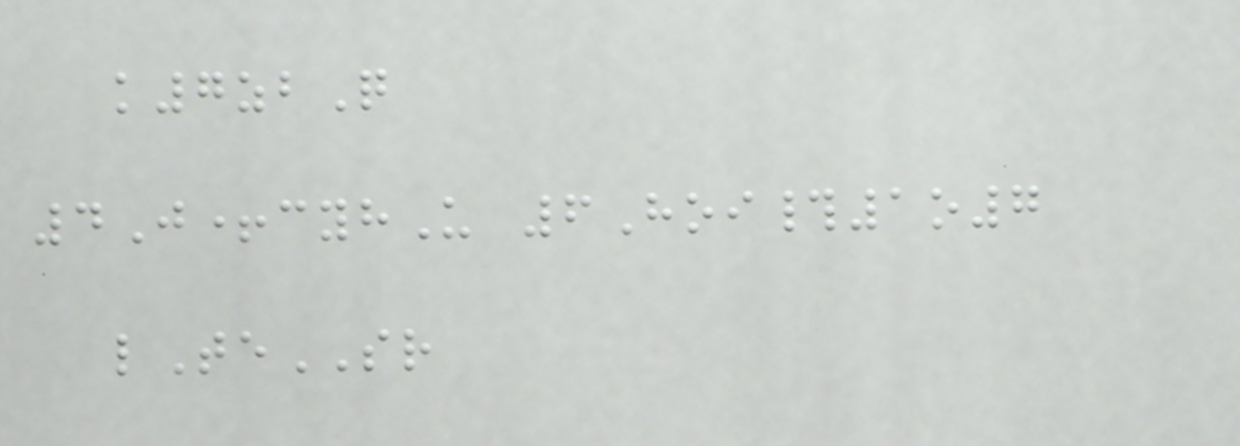k7zbQ
4J+cyhU 6Hoi#1o7
lTeSR
